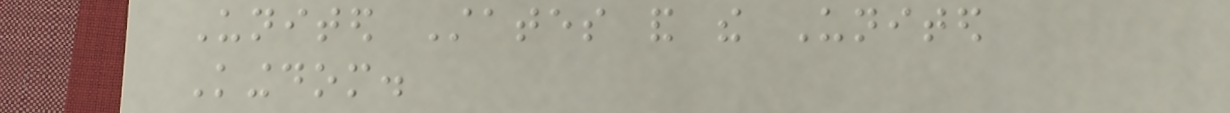United States and the United
Kingdom.
